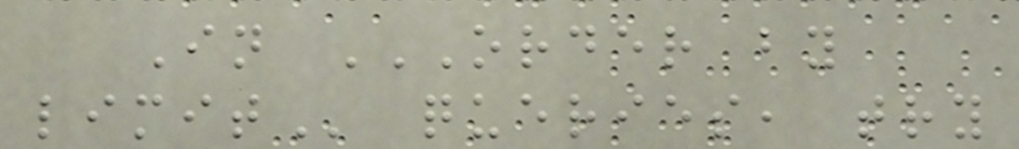In ORDER BY
LIMIT queries, try
